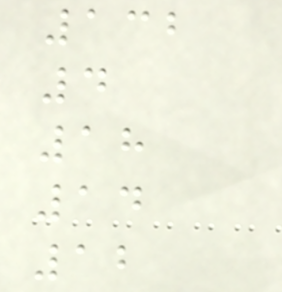132
4
18
14
12
